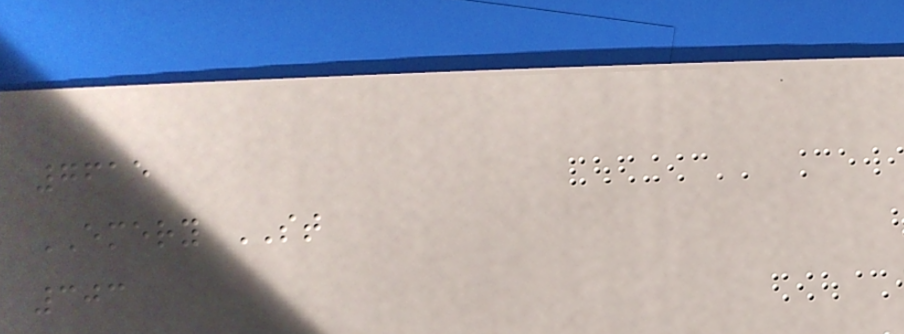7615
EMERY ST
303
